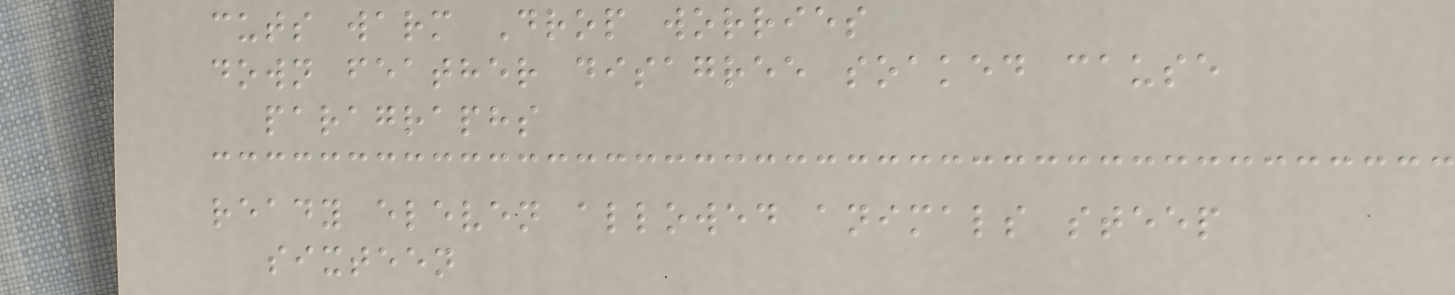cuts warm Drop worries
down feather disagree soaked cause
paragraphs
ready eleven allowed animals steep
sixteen
